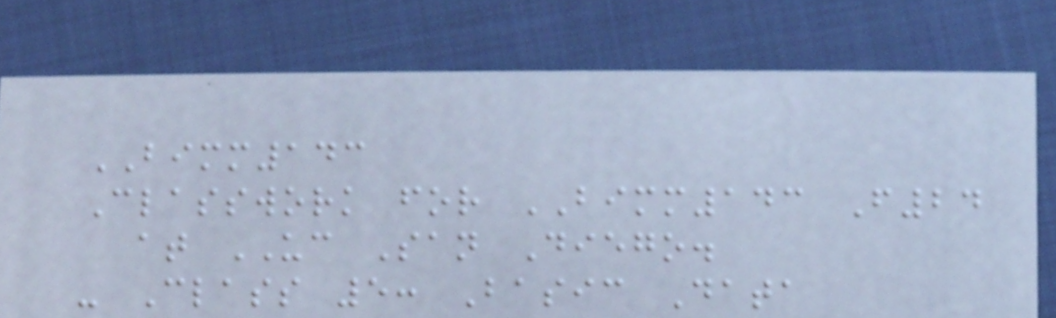BIMM143
Classwork for BIMM143 F24
at UC San Diego.
- Class 5: Basic Data
